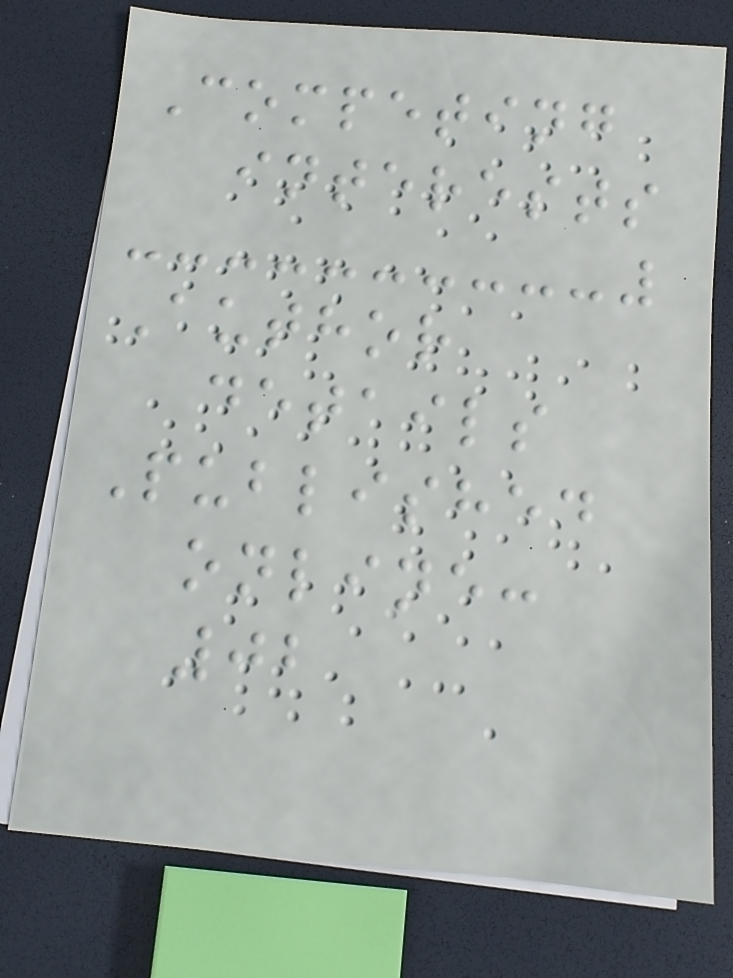Competing
interests
Author
details
Published
online:
02
